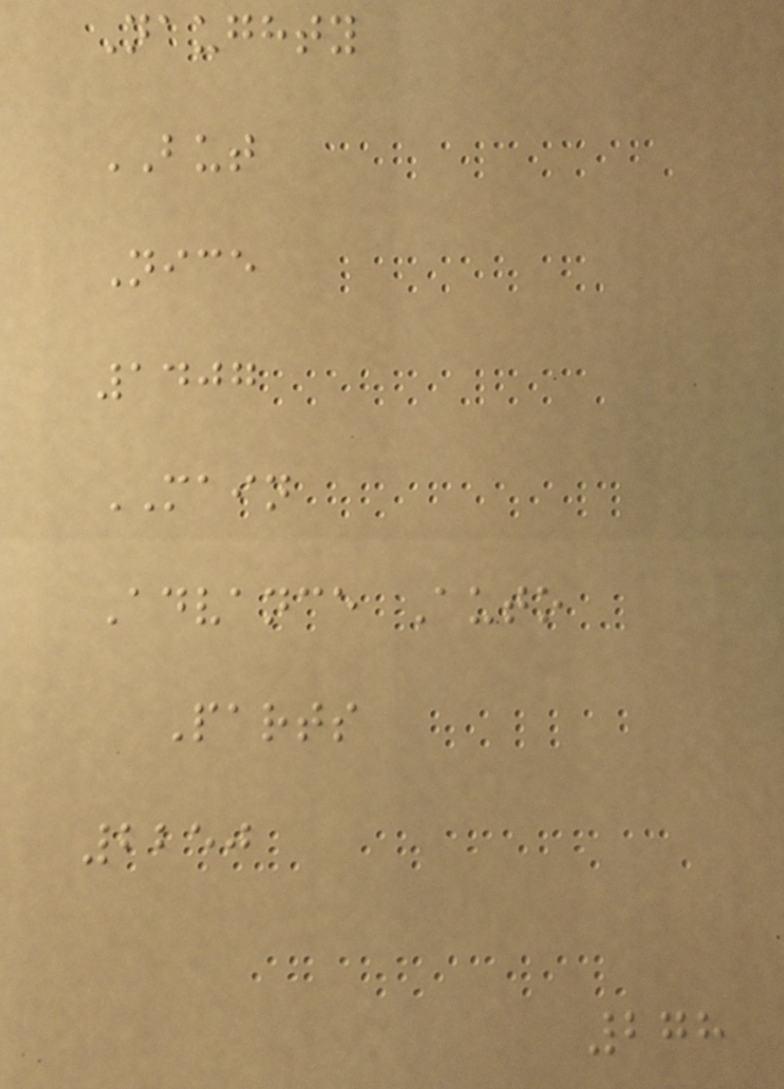Naughty
BUT
Nice
1407
MAIN
Advance Auto
Parts
2250
278
